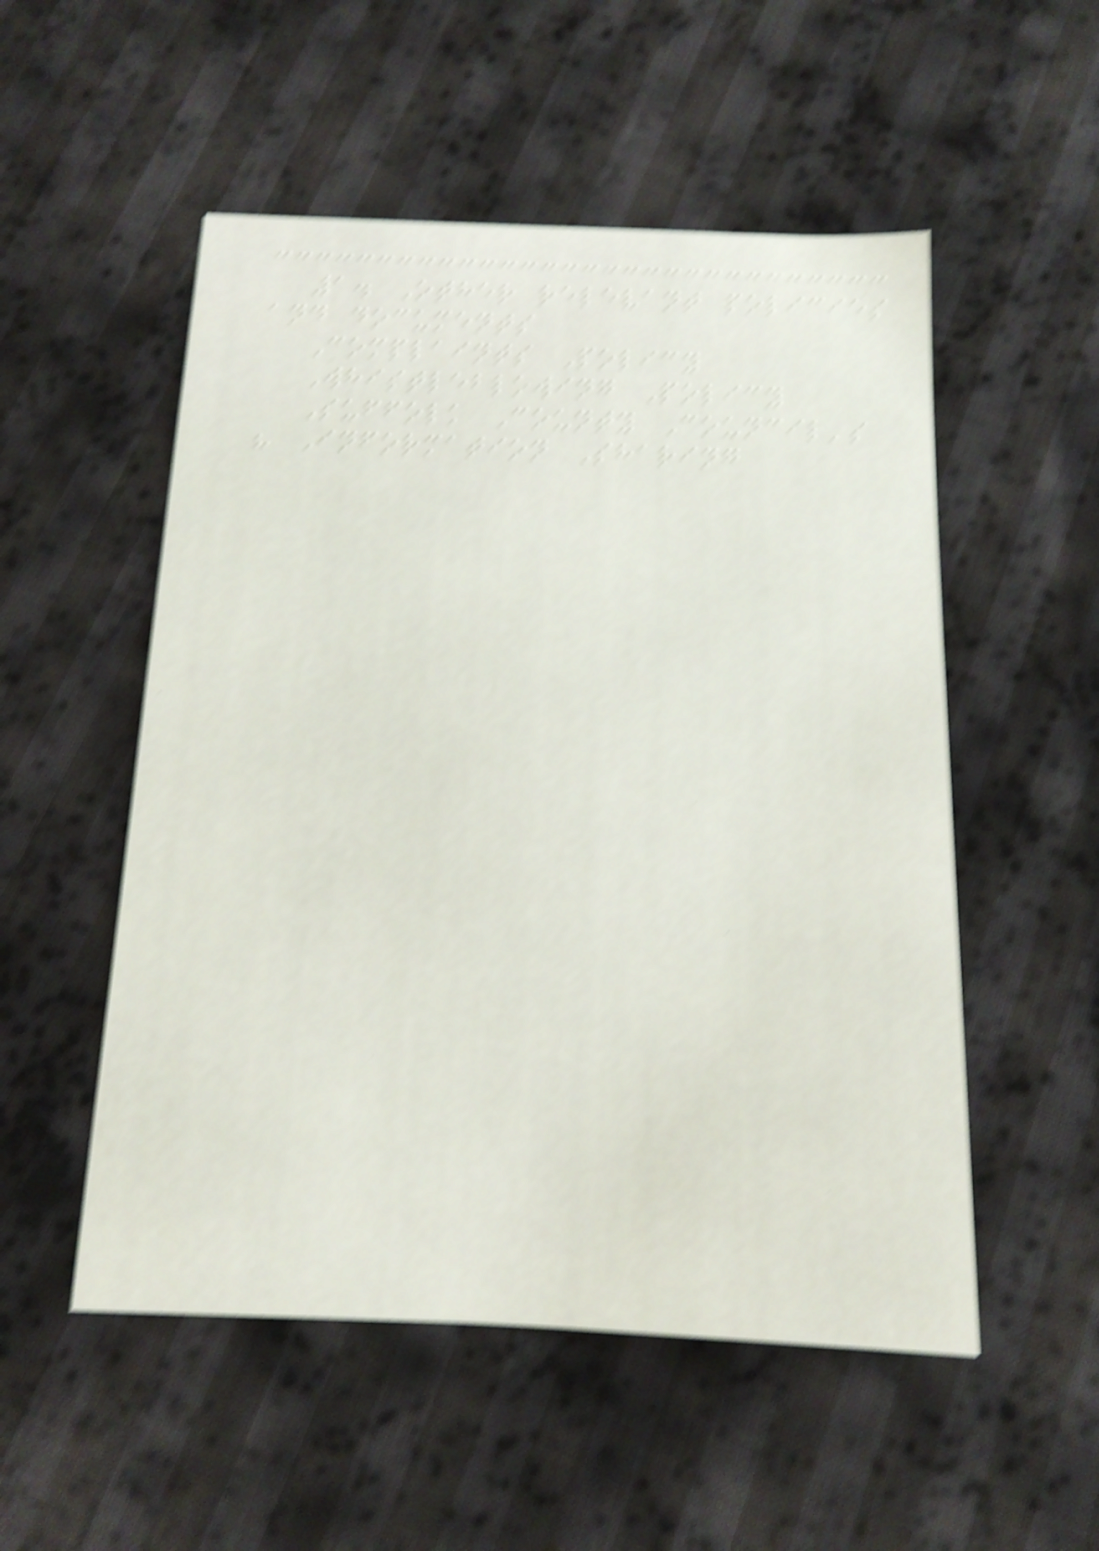1. Other relevant policies
and documents
Complaints Policy
Whistleblowing Policy
Suffolk County Council's
" Information Sharing
